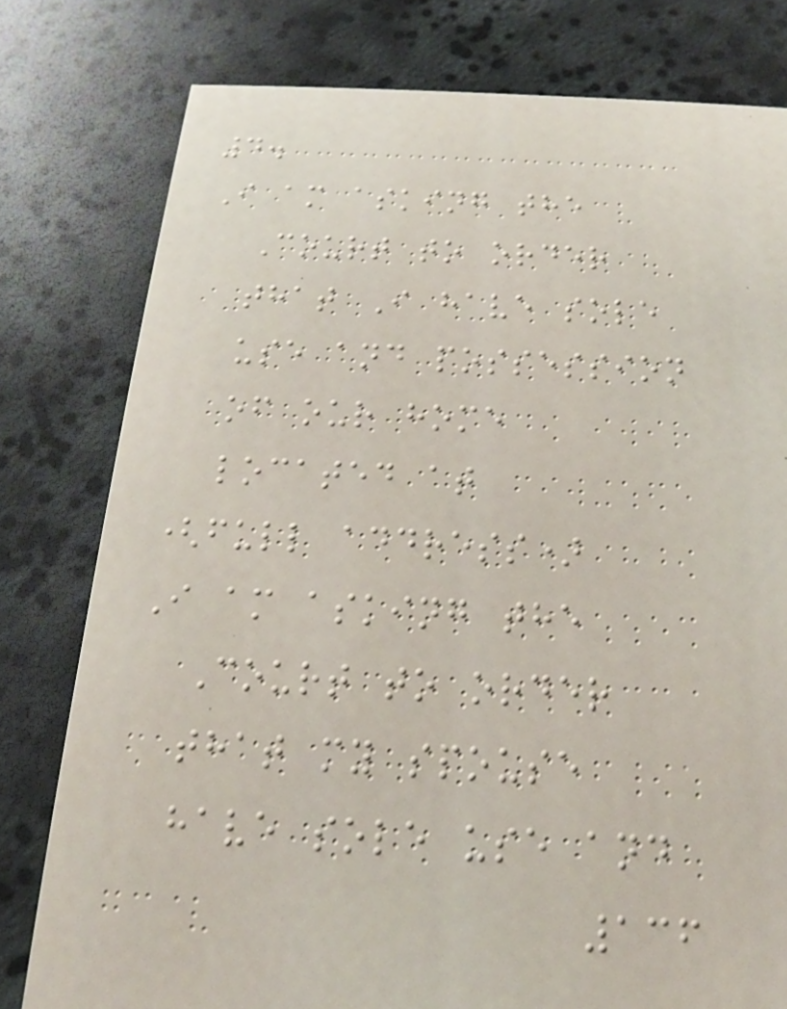4.
I am asking the
Court to order
that I have sole
use and possession
of our home
located at
(full address)
I am asking the
Court to order
that my spouse
have sole use and
136
